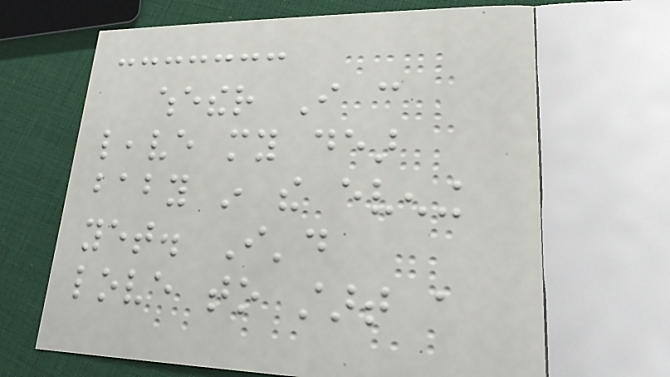whether I can
leave my dear
baby in the evening
yet. I'd
love to start a
